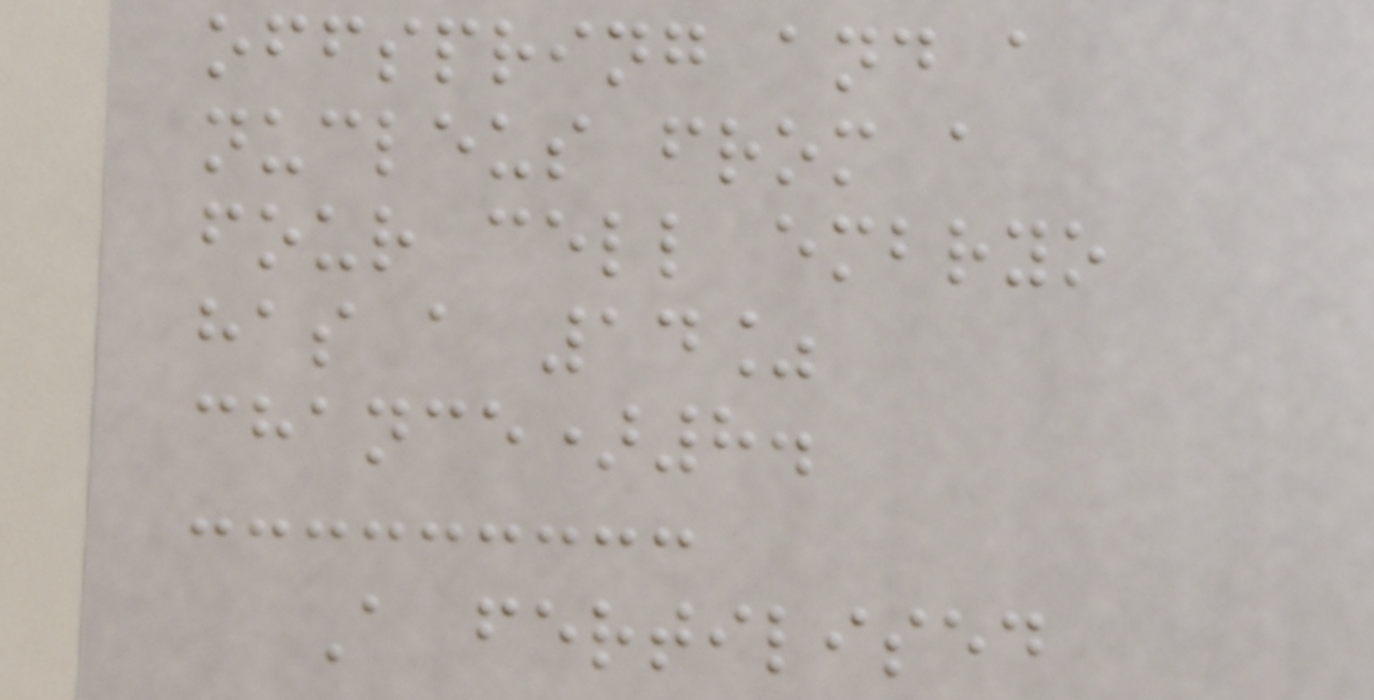offspring and a
nucleus from a
four cell embryo
has a 14%
chance)8.
A fertilised
